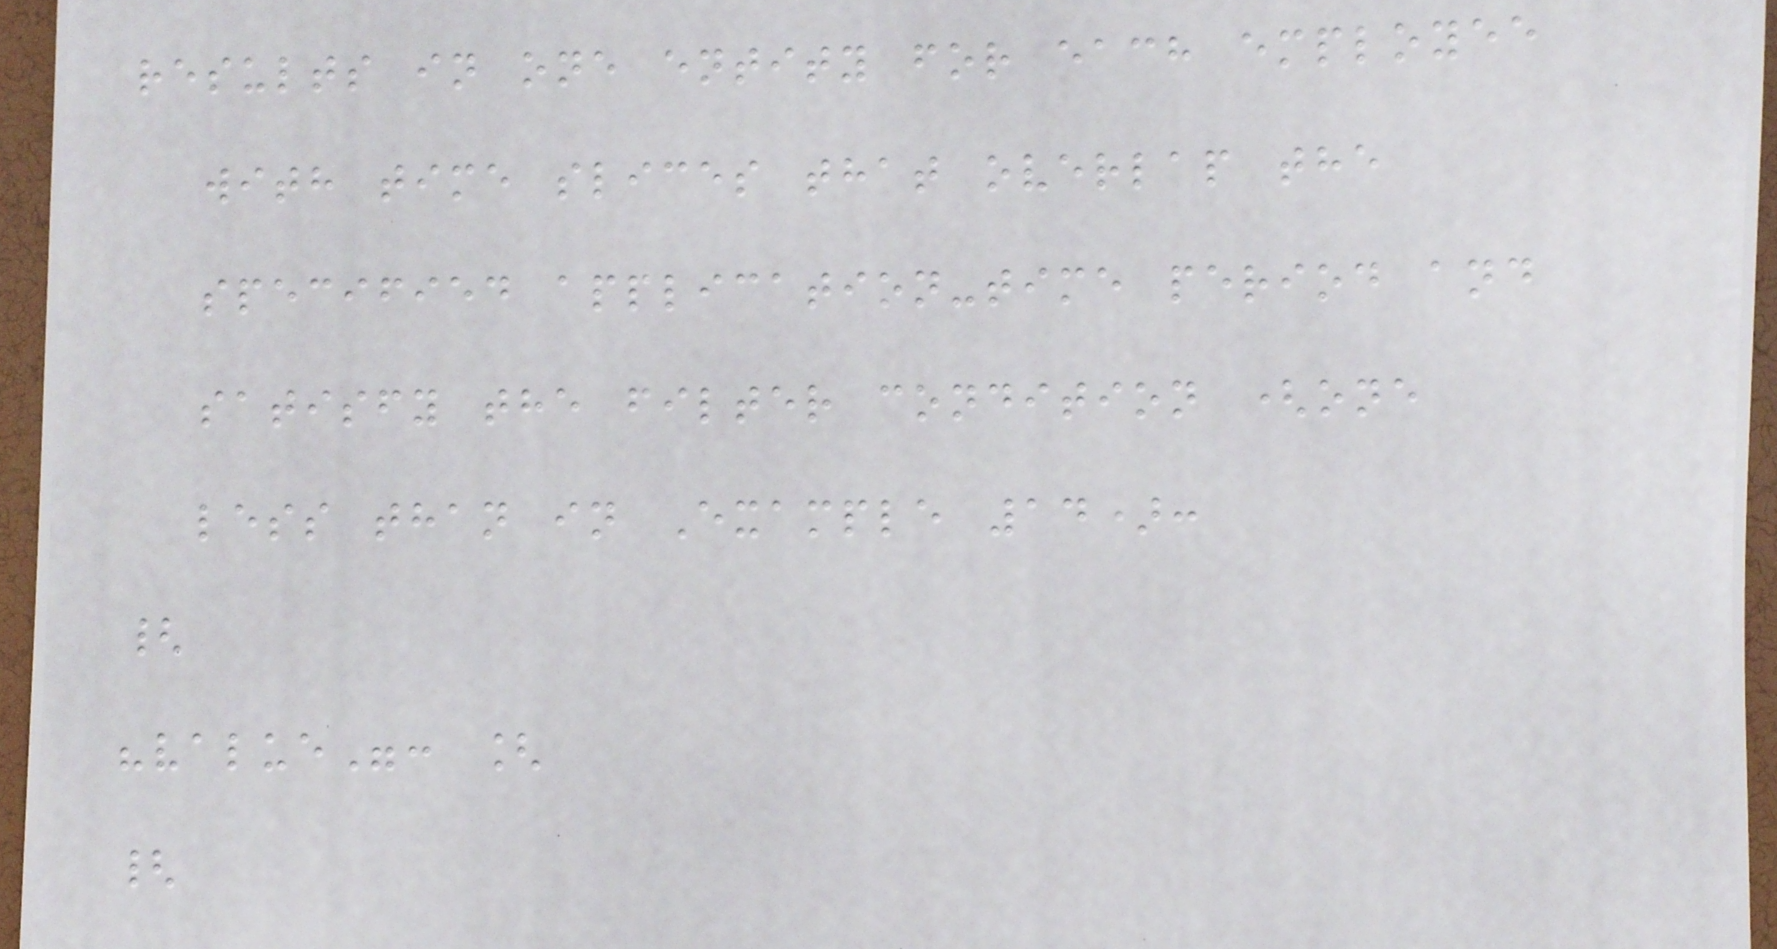results in one entity for each employee
with time slices that overlap the
specified application-time period and
satisfy the filter condition (one
less than in Example 14):
{
"value": [
{
